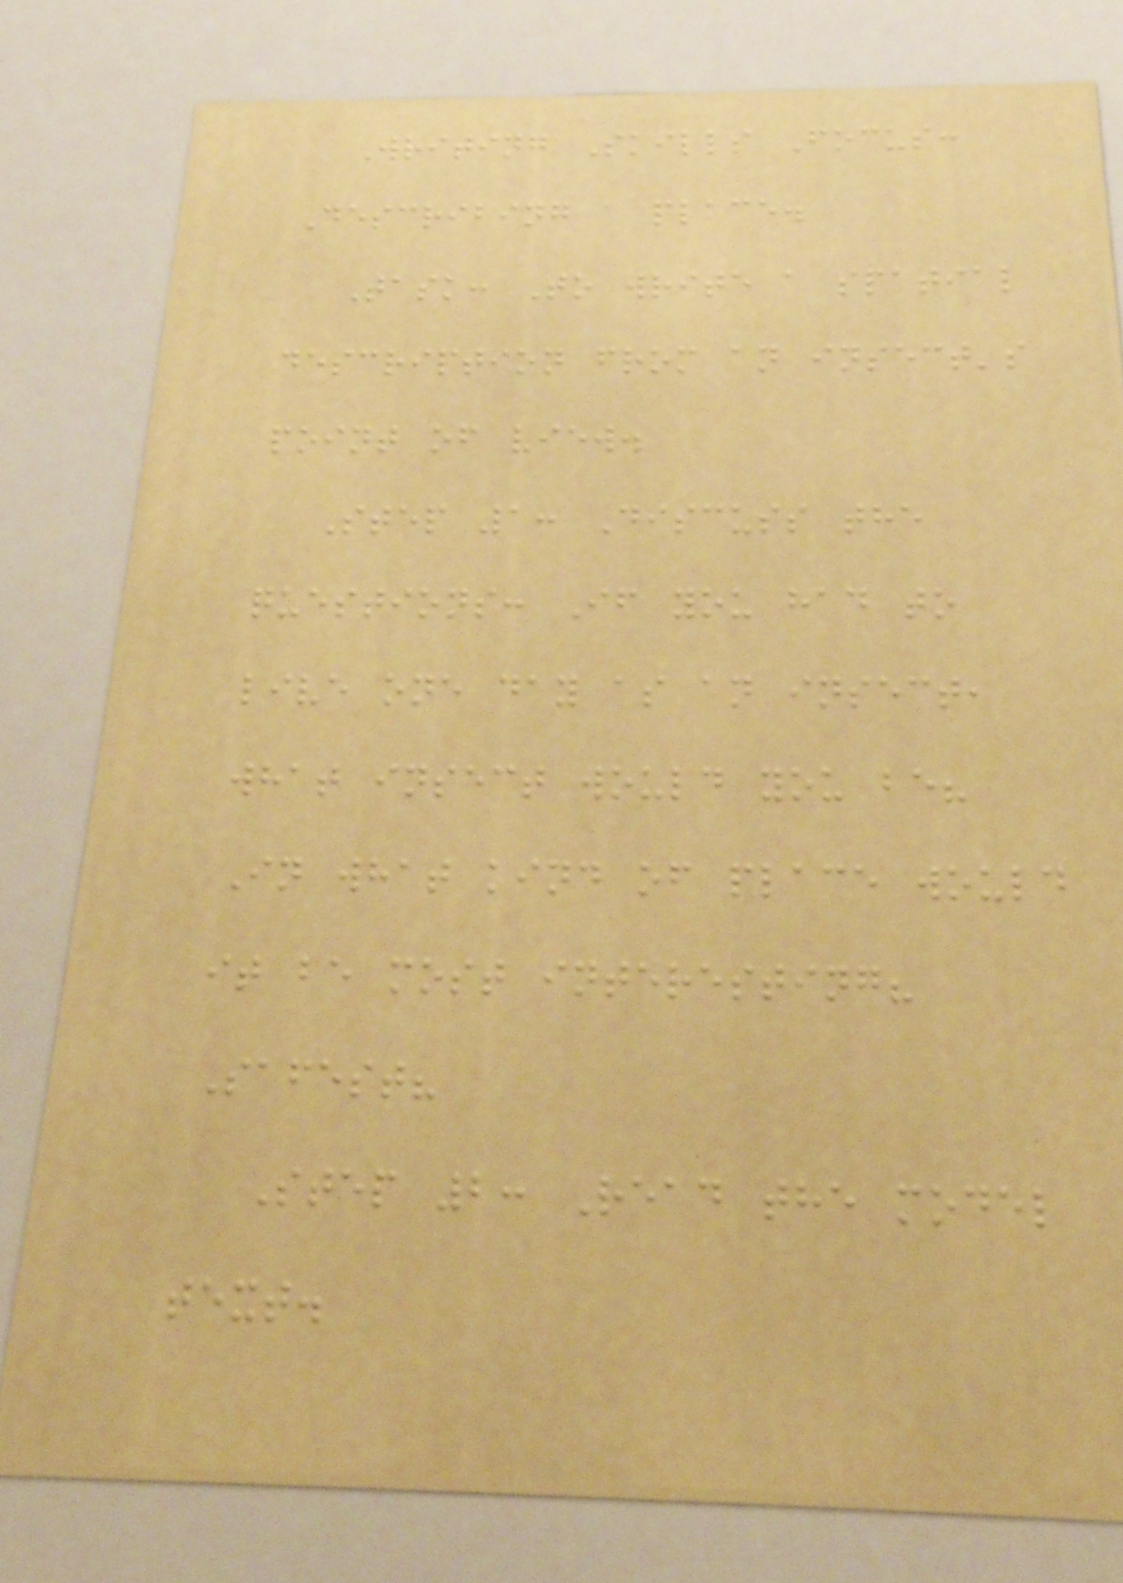Writing Skills Focus:
Describing a place.
Task: To write a spatial
description from an insect's
point of view.
Step 1: Discuss the
questions: If you had to
live one day as an insect,
what insect would you be?
In what kind of place would
it be most interesting?
Safest?
Step 2: Read the model
text.
